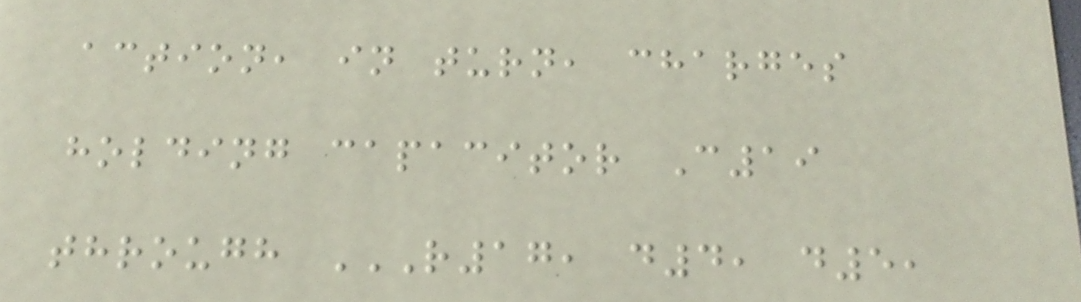action, in turn, charges
holding capacitor C19
through R17, D4, D5,
